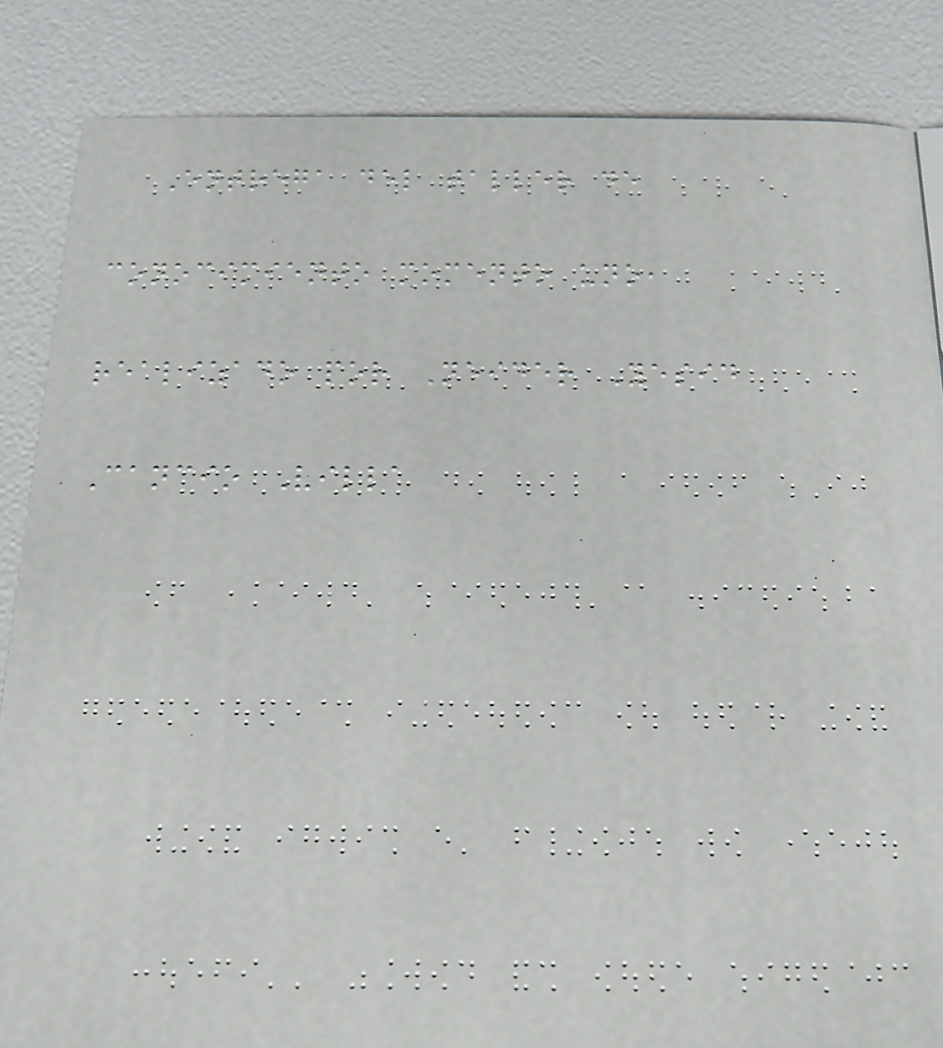Entrega del taller de
conocimiento momento uno,
realizado por Neider Yesid
Cancio Villa
